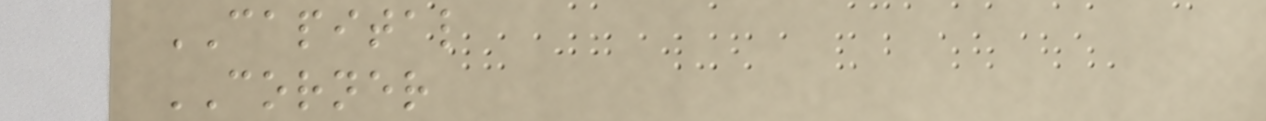CAPITAL
CORNER
